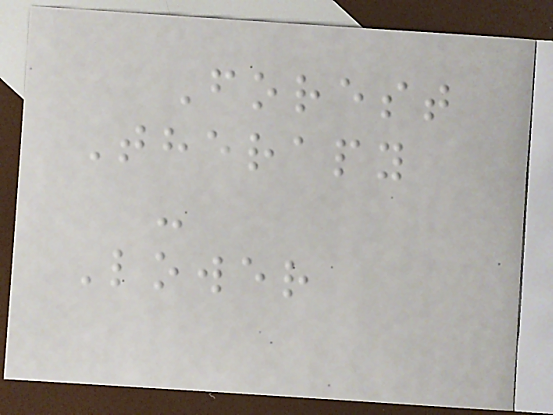Forest
Therapy
-
Lower
